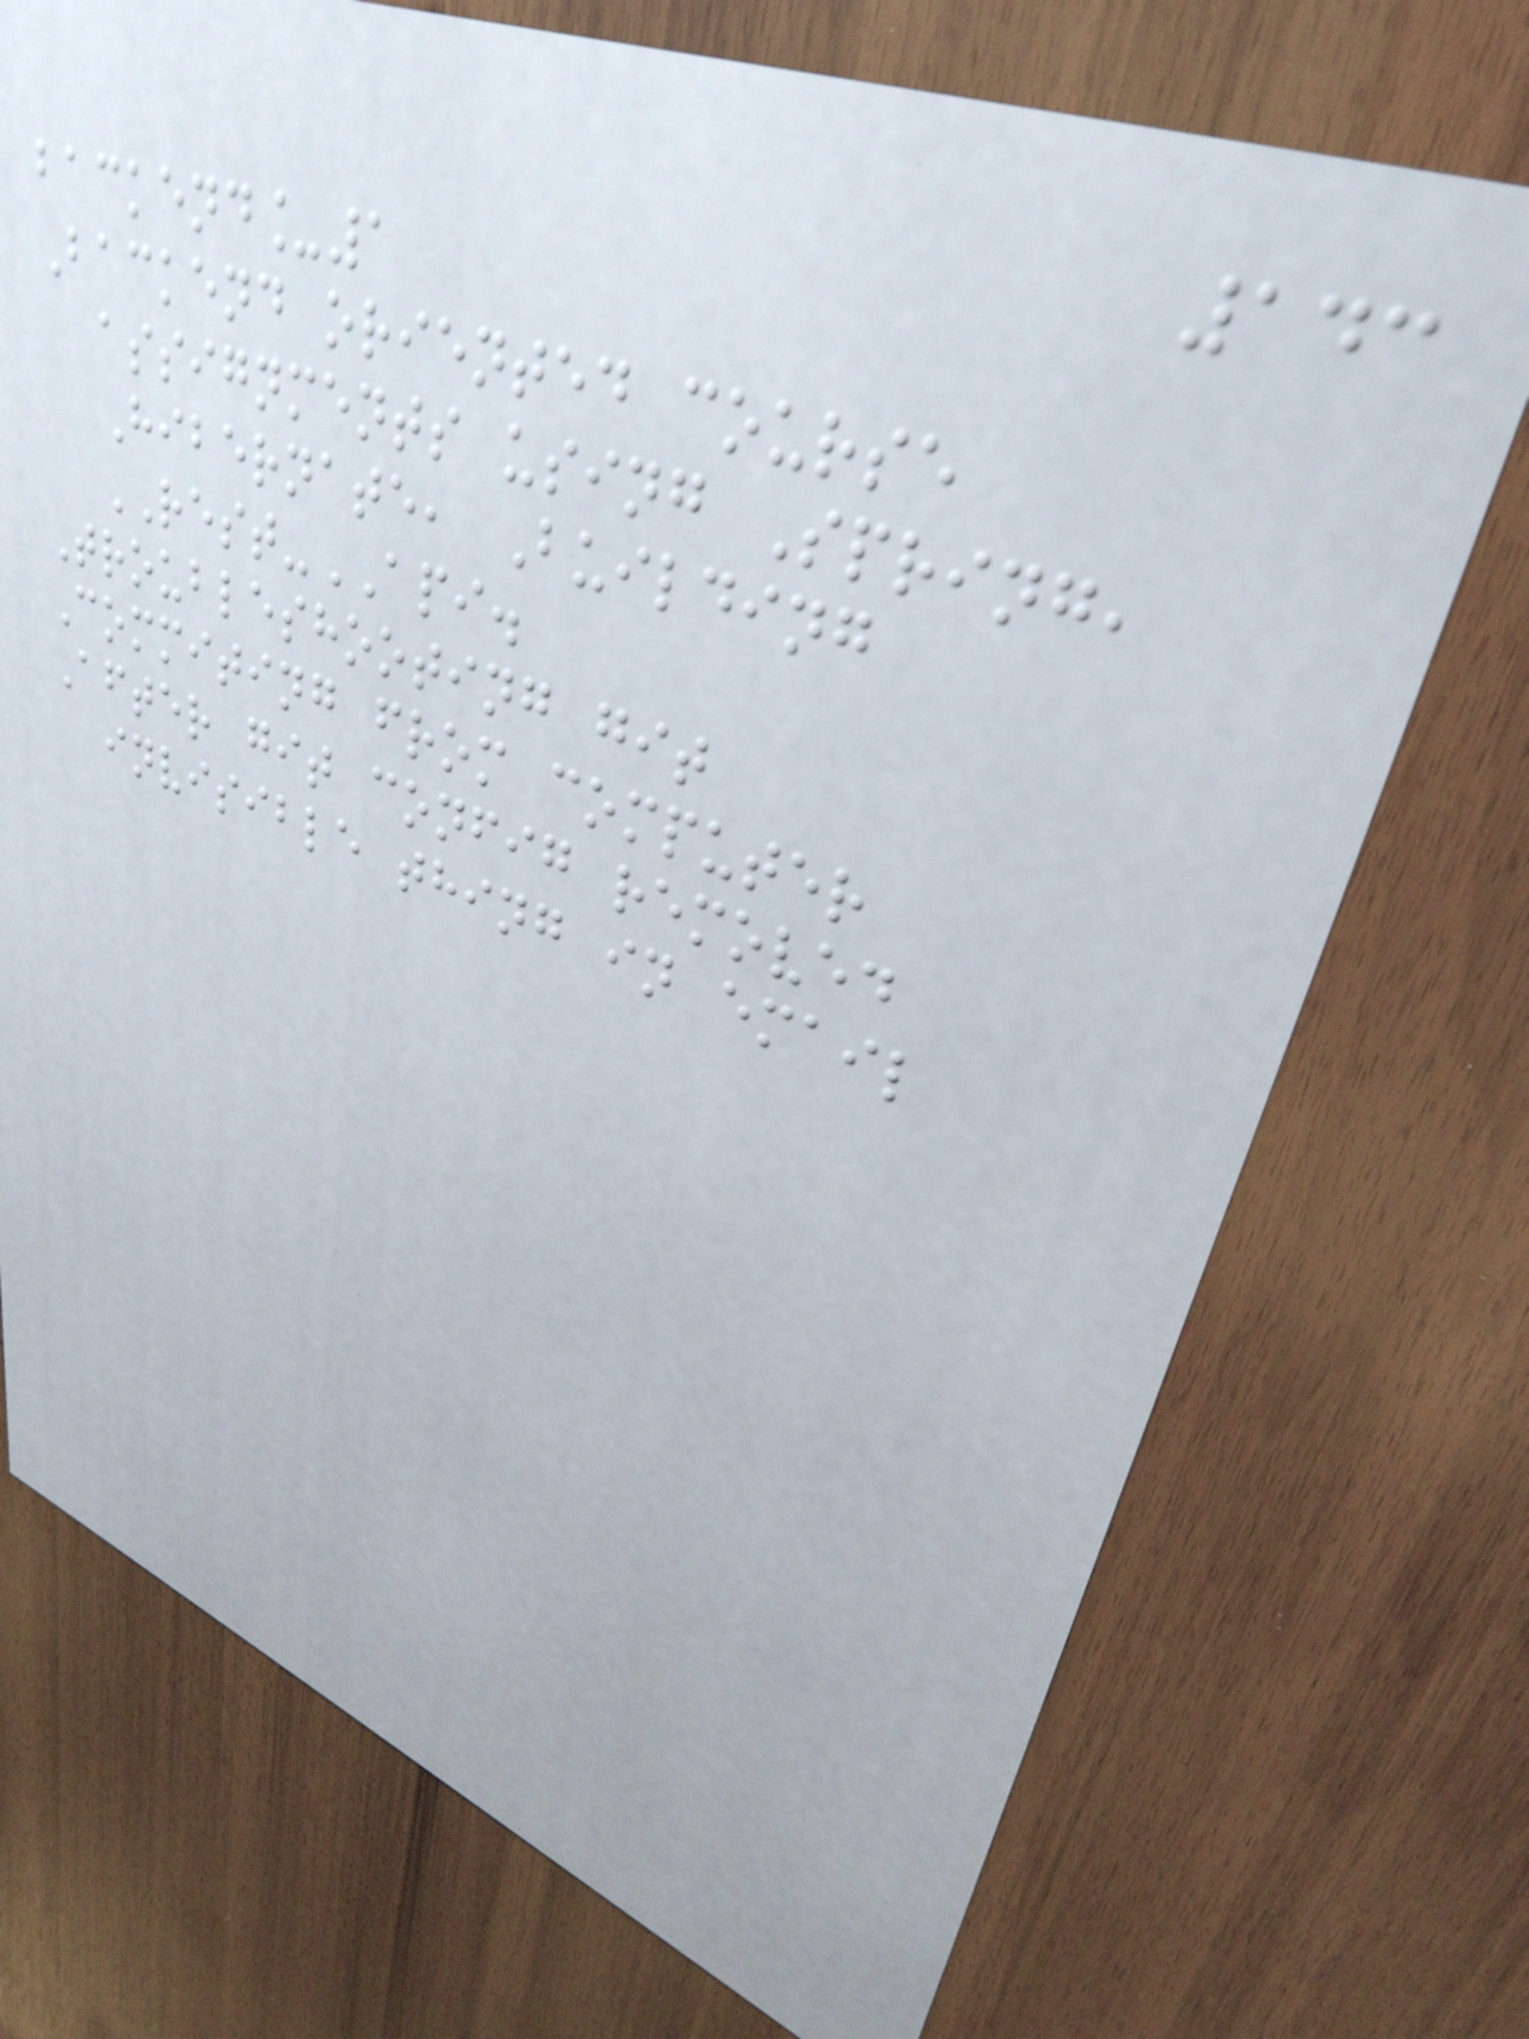143
backend_1
Backend oriented course
assignments using Spring,
Hibernate, Building
REST-API.
Troubleshooting git
Commiting from computer
After git config removed
invisible thing in email
